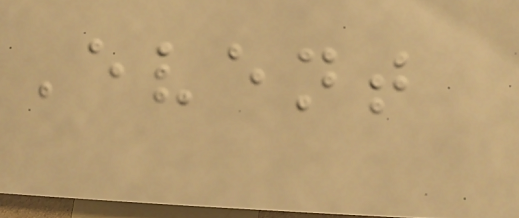Event
